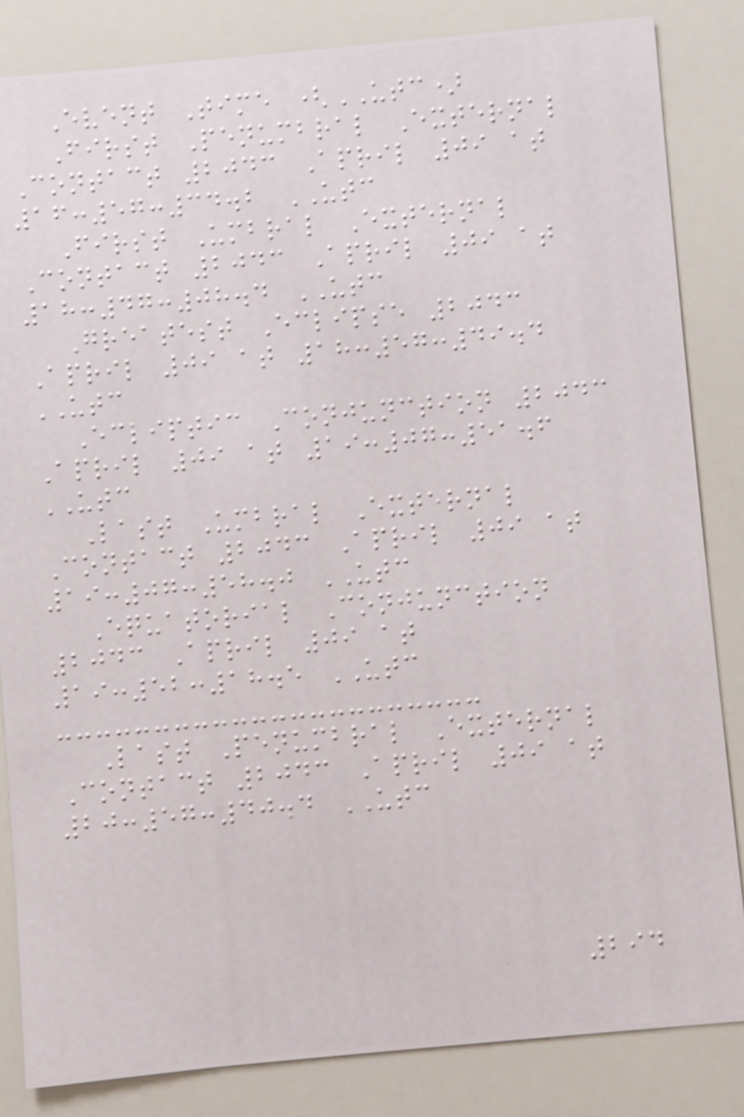Event Time (UTC)
First Penumbral External
Contact 2043 April 09 at
16:57:34.2 UTC
First Umbral External
Contact 2043 April 09 at
18:47:08.4 UTC
Greatest Eclipse 2043
April 09 at 18:57:49.4
UTC
Ecliptic Conjunction 2043
April 09 at 19:07:51.6
UTC
Last Umbral External
Contact 2043 April 09 at
19:07:58.0 UTC
Equatorial Conjunction
2043 April 09 at
19:52:18.5 UTC
Last Penumbral External
Contact 2043 April 09 at
20:57:40.4 UTC
294
